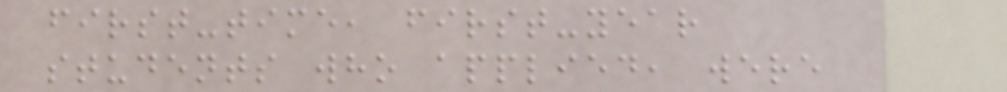first-time, first-year
students who applied, were
